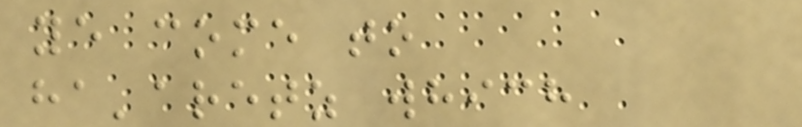ye come to
ha'aretz which
